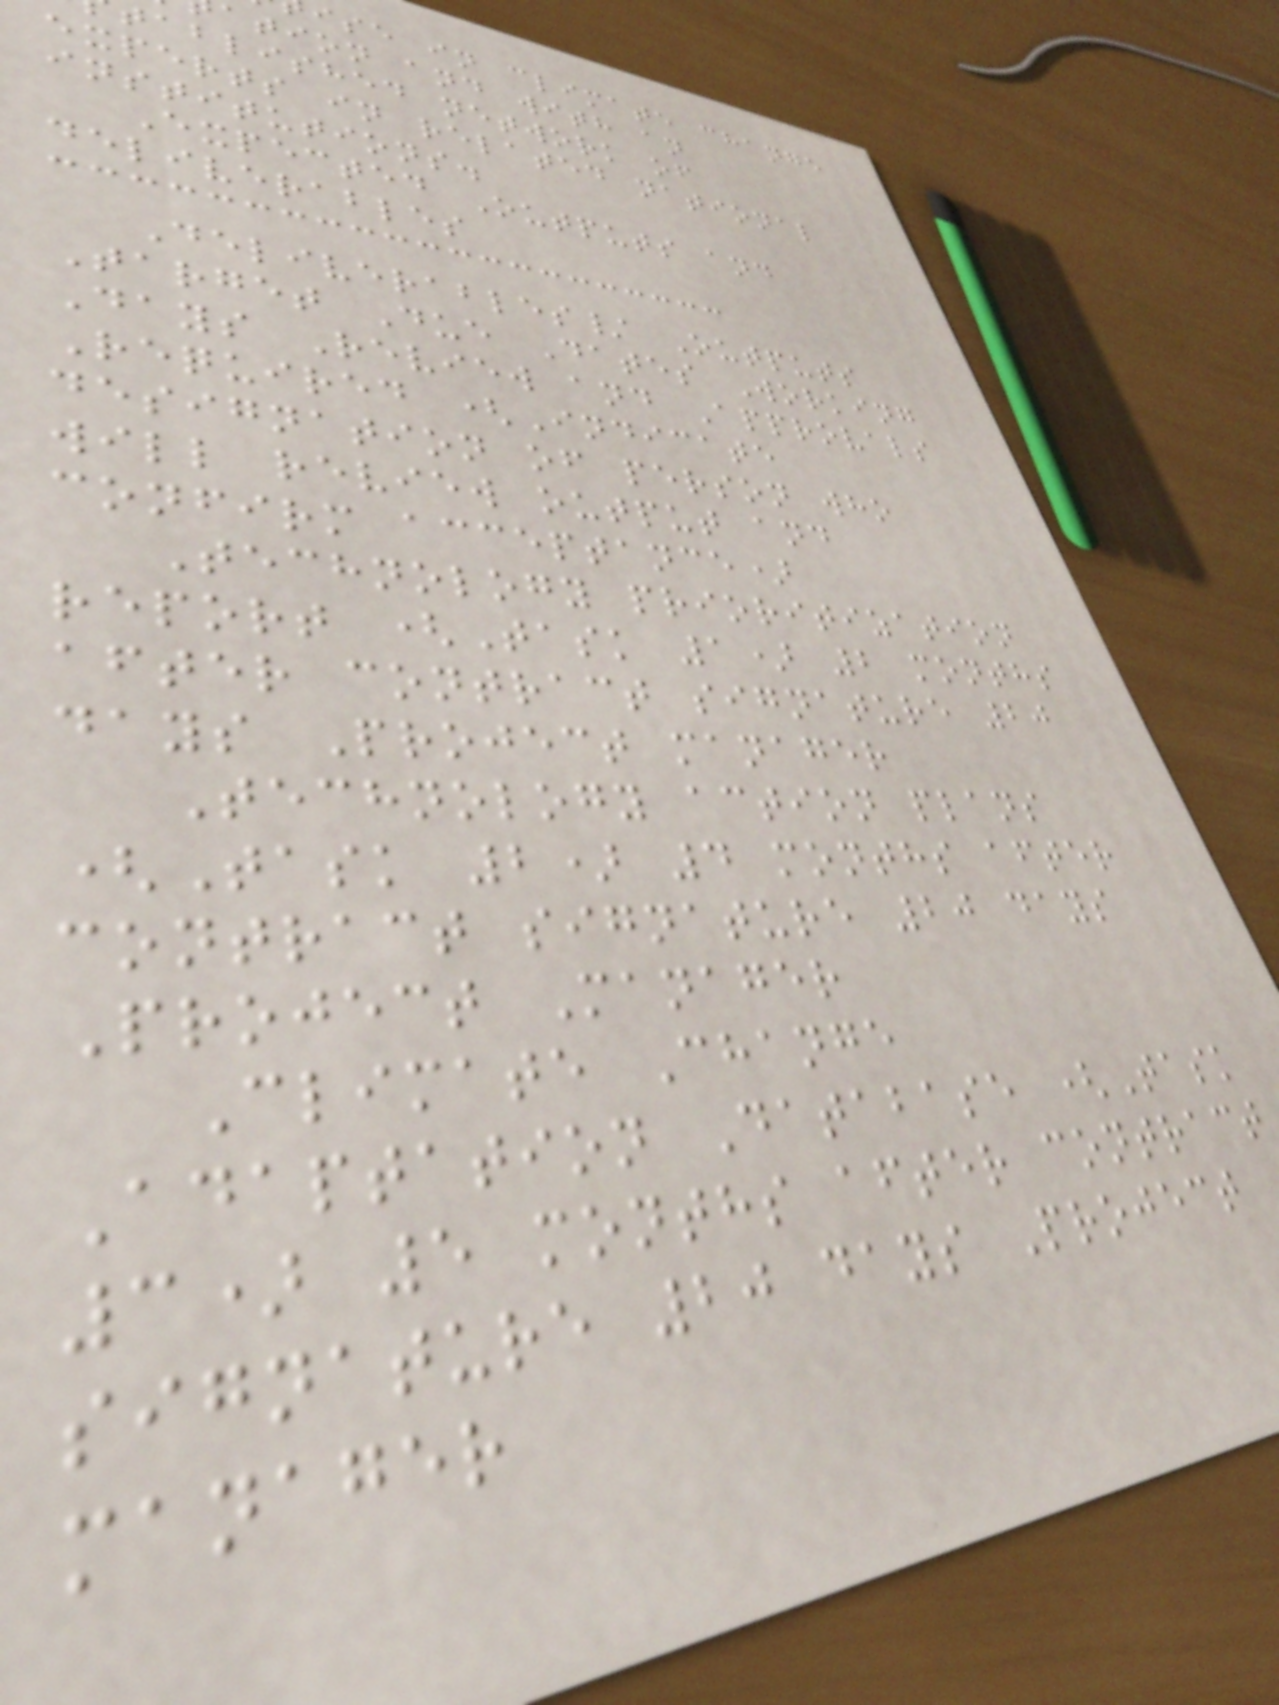ise in climate change
ation and with an
tablished network of
experts in related national
institutions.
Expected Outputs and
deliverables
Deliverables/ Outputs
Target Due Dates Working
Days Review and Approvals
Required (Indicate
designation of person who
will review output and
confirm acceptance)
Technology prioritization
report (Task 1) 2 months
after contract signature 20
days Project manager
Technology action plans
(Task 2) 4 months after
contract signature 20 days
Project Manager
Climate Change
Adaptation Database (Task
3) 5 months after contract
signature 20 days Project
manager
